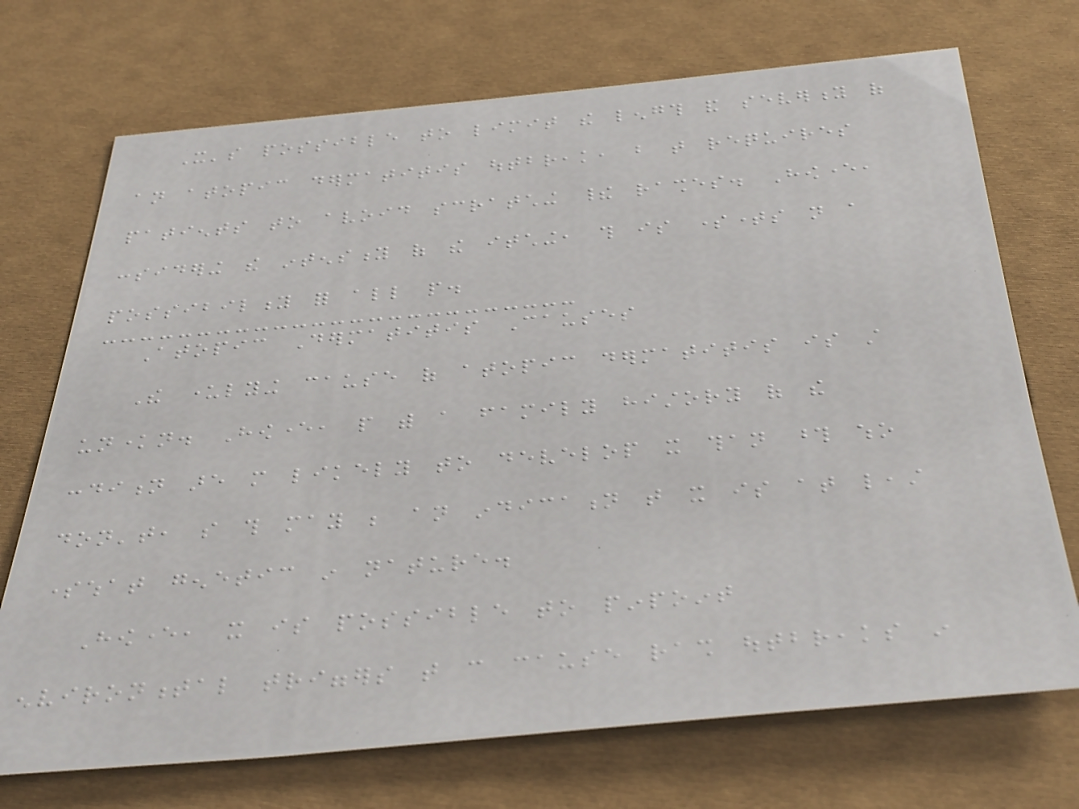It's possible to limit the length and severity of
an atopic dermatitis outbreak, but that requires
patients to avoid scratching their rashes. However,
considering the intensity of the itching, this is sometimes not a
possibility for all people.
Atopic Dermatitis Causes
The underlying cause of atopic dermatitis is still
unknown. However, people with a family history of the
condition are more likely to develop it than those who
don't, so this may be an indication that it is at least
somewhat genetic in nature.
However, it is possible to pinpoint
environmental triggers that can cause rash outbreaks in
